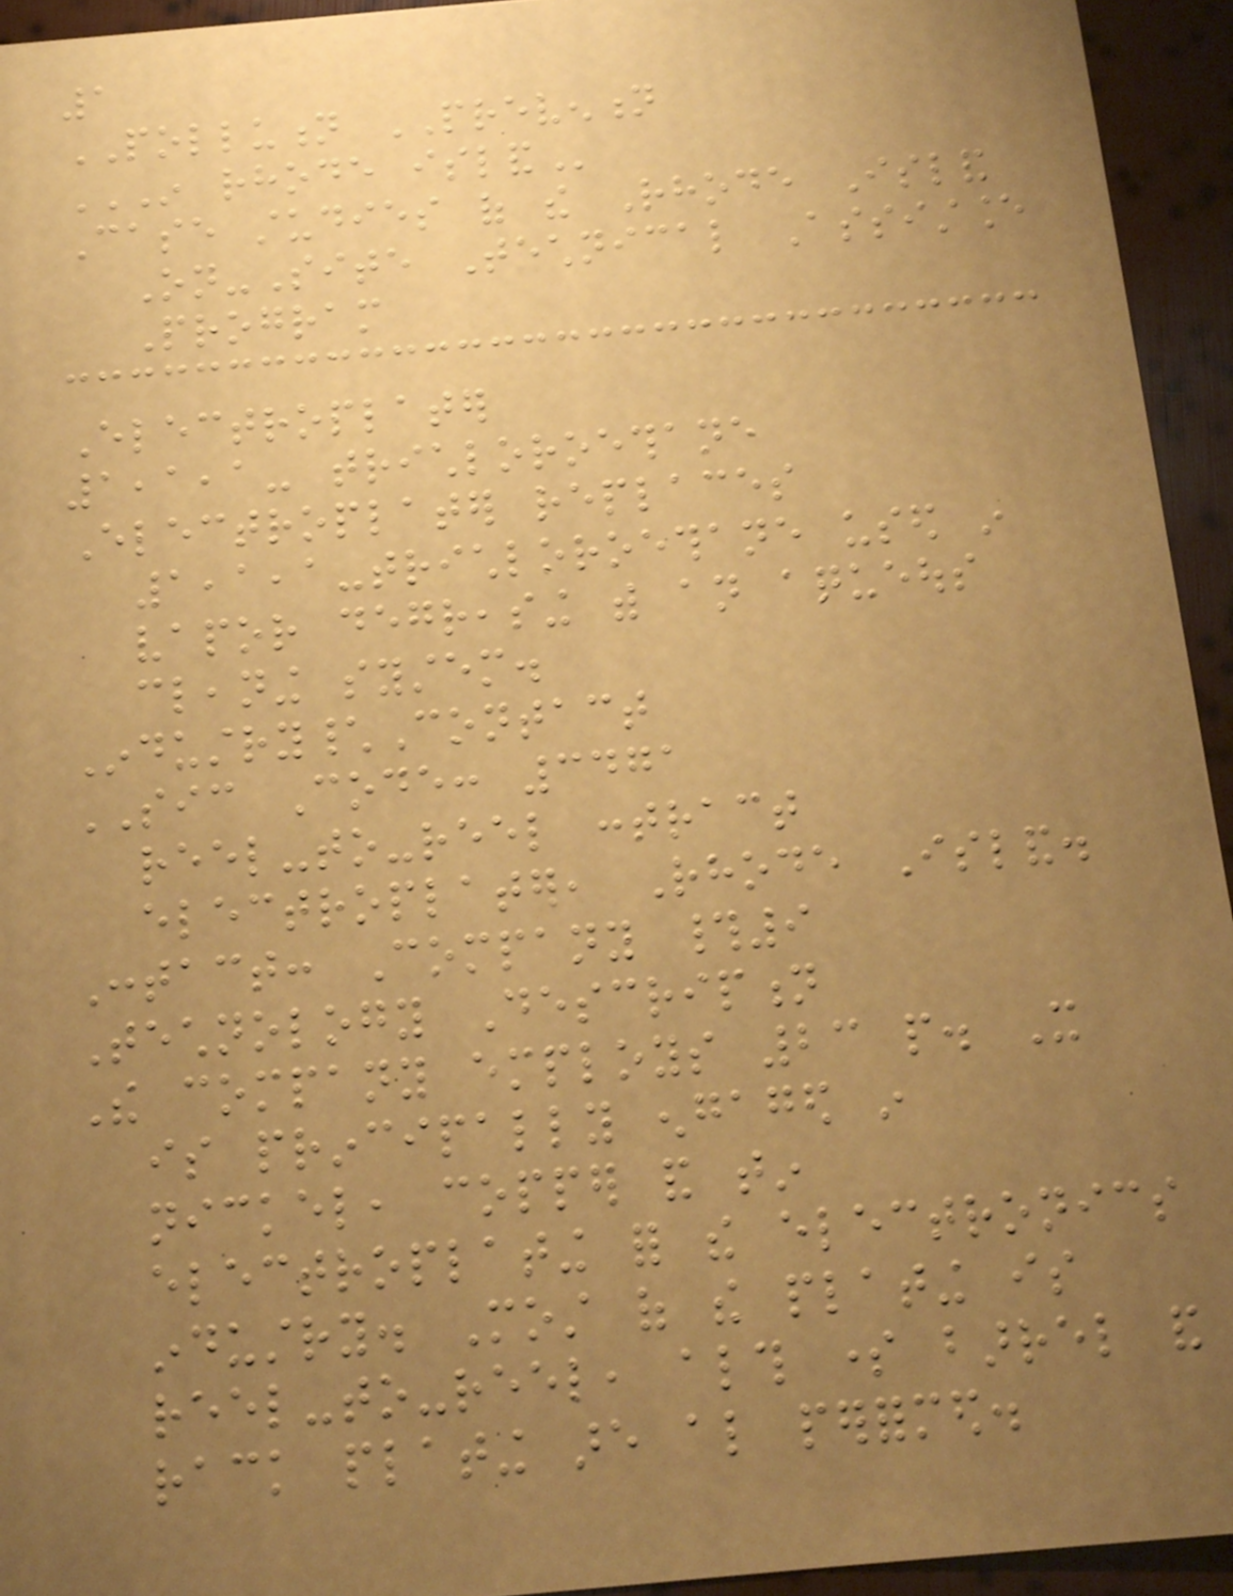1
POLLUTION PREVENTION
IN RHODE ISLAND
Case studies of the Rhode Island
On-Site Technical Assistance
Program
Electroplater
1,1,1- trichloroethane
Electroplater replaces
1,1,1-trichloroethane used in
vapor degreasing with an aqueous
cleaning system.
Industry\Contact
SIC Code: 3471
reel-to-reel contract
electroplater, Rhode Island.
Contact: Company #9
Technology Description
The company employs 23 people. It
is principally engaged in
nickel, copper and tin
electroplating for the electronics
industry. Most of the plating is
reel-to-reel, although some barrel and
rack plating are also performed.
